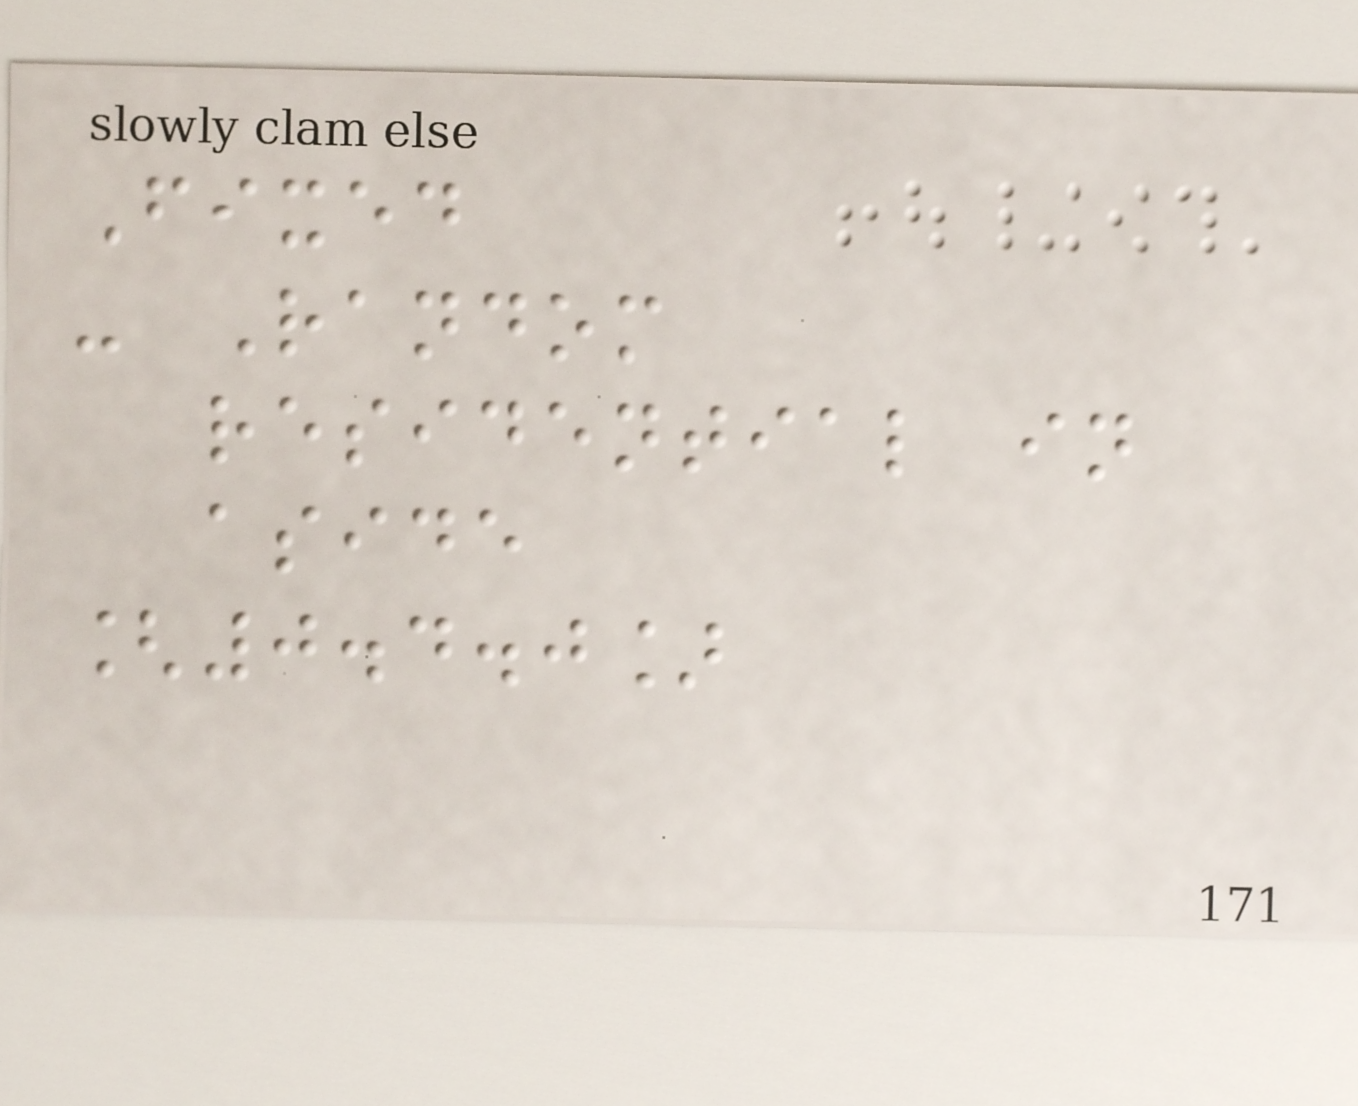Fixed
- Random
residential in
aside
[0.4.0]
